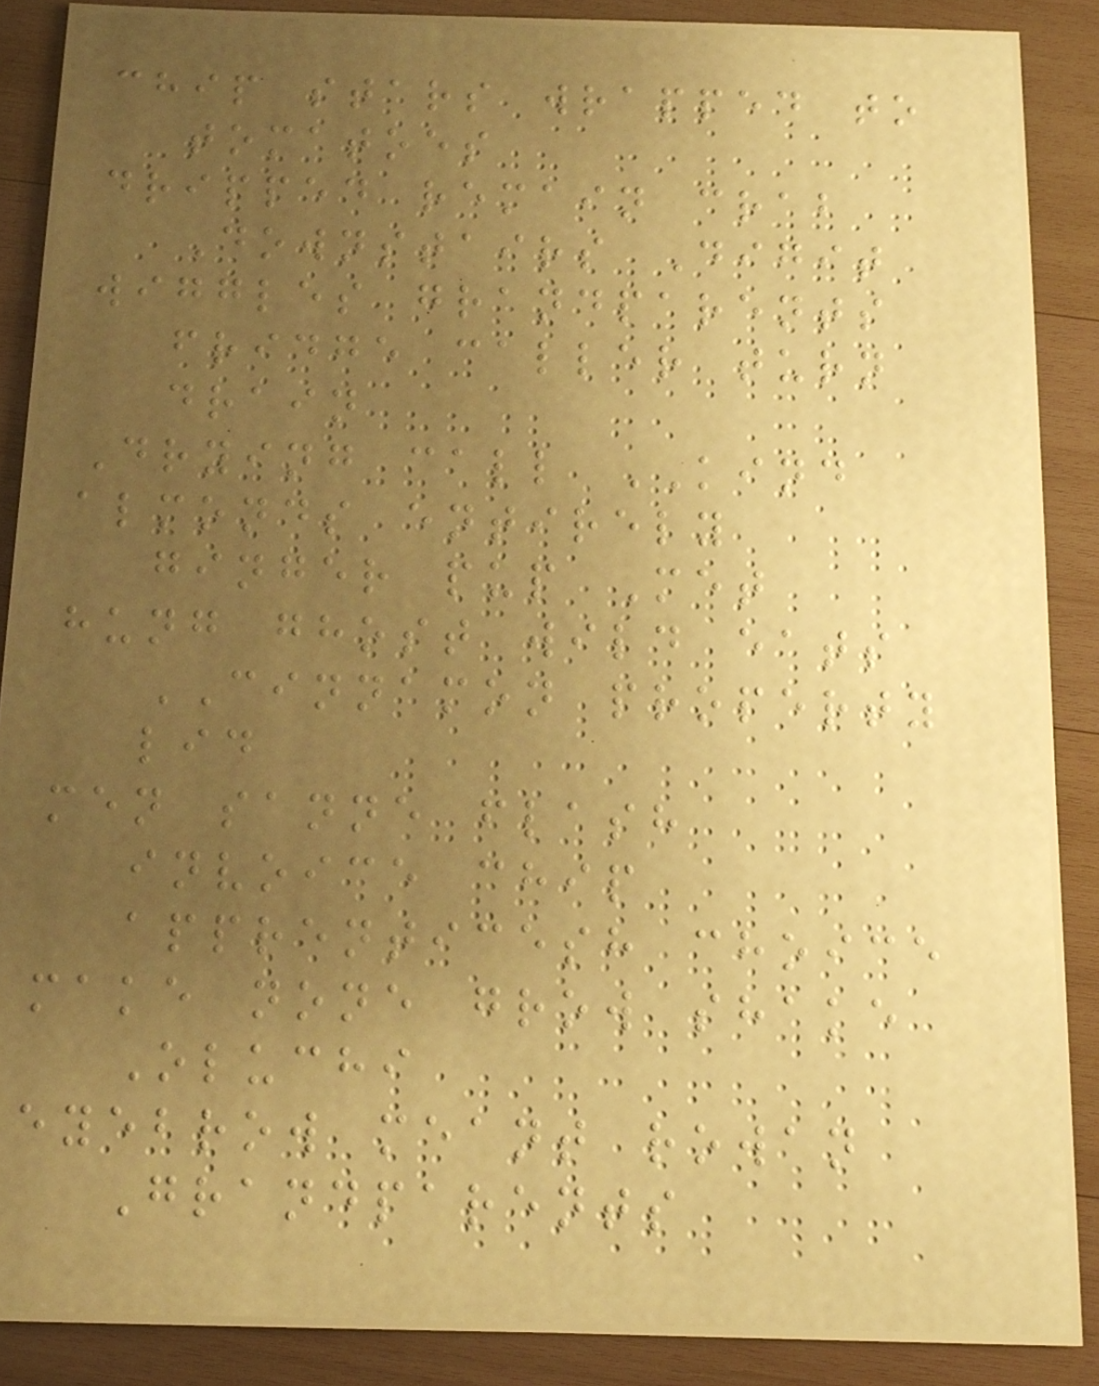chip stars wrapped to
tomatoes
dripped remain crab
Downstairs Digit
wiggles grandparents
fridge caller turn
drain
Drying call KIND
almonds entirely
ginger pup Met
hung ghost wild eats
CINNAMON property
lid
men sanne flash
invoice chip
apprenticesh choice
make none grow shake
Oluchi
eyebrow meant rowan
Grandparents
